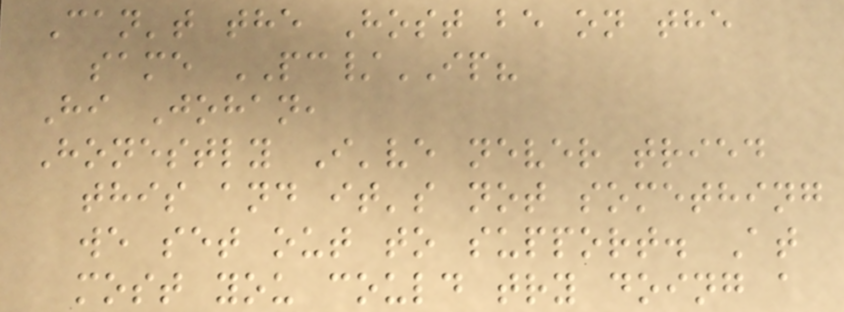Can't the Host be on the
same PC/IP?
Hi Johan,
Honestly I've never tried
this and it's not something
we set out to support. At
most you could try doing a
